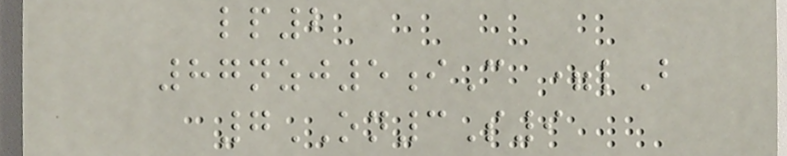lp2
87nzj5iC =lB
7ON3S9
